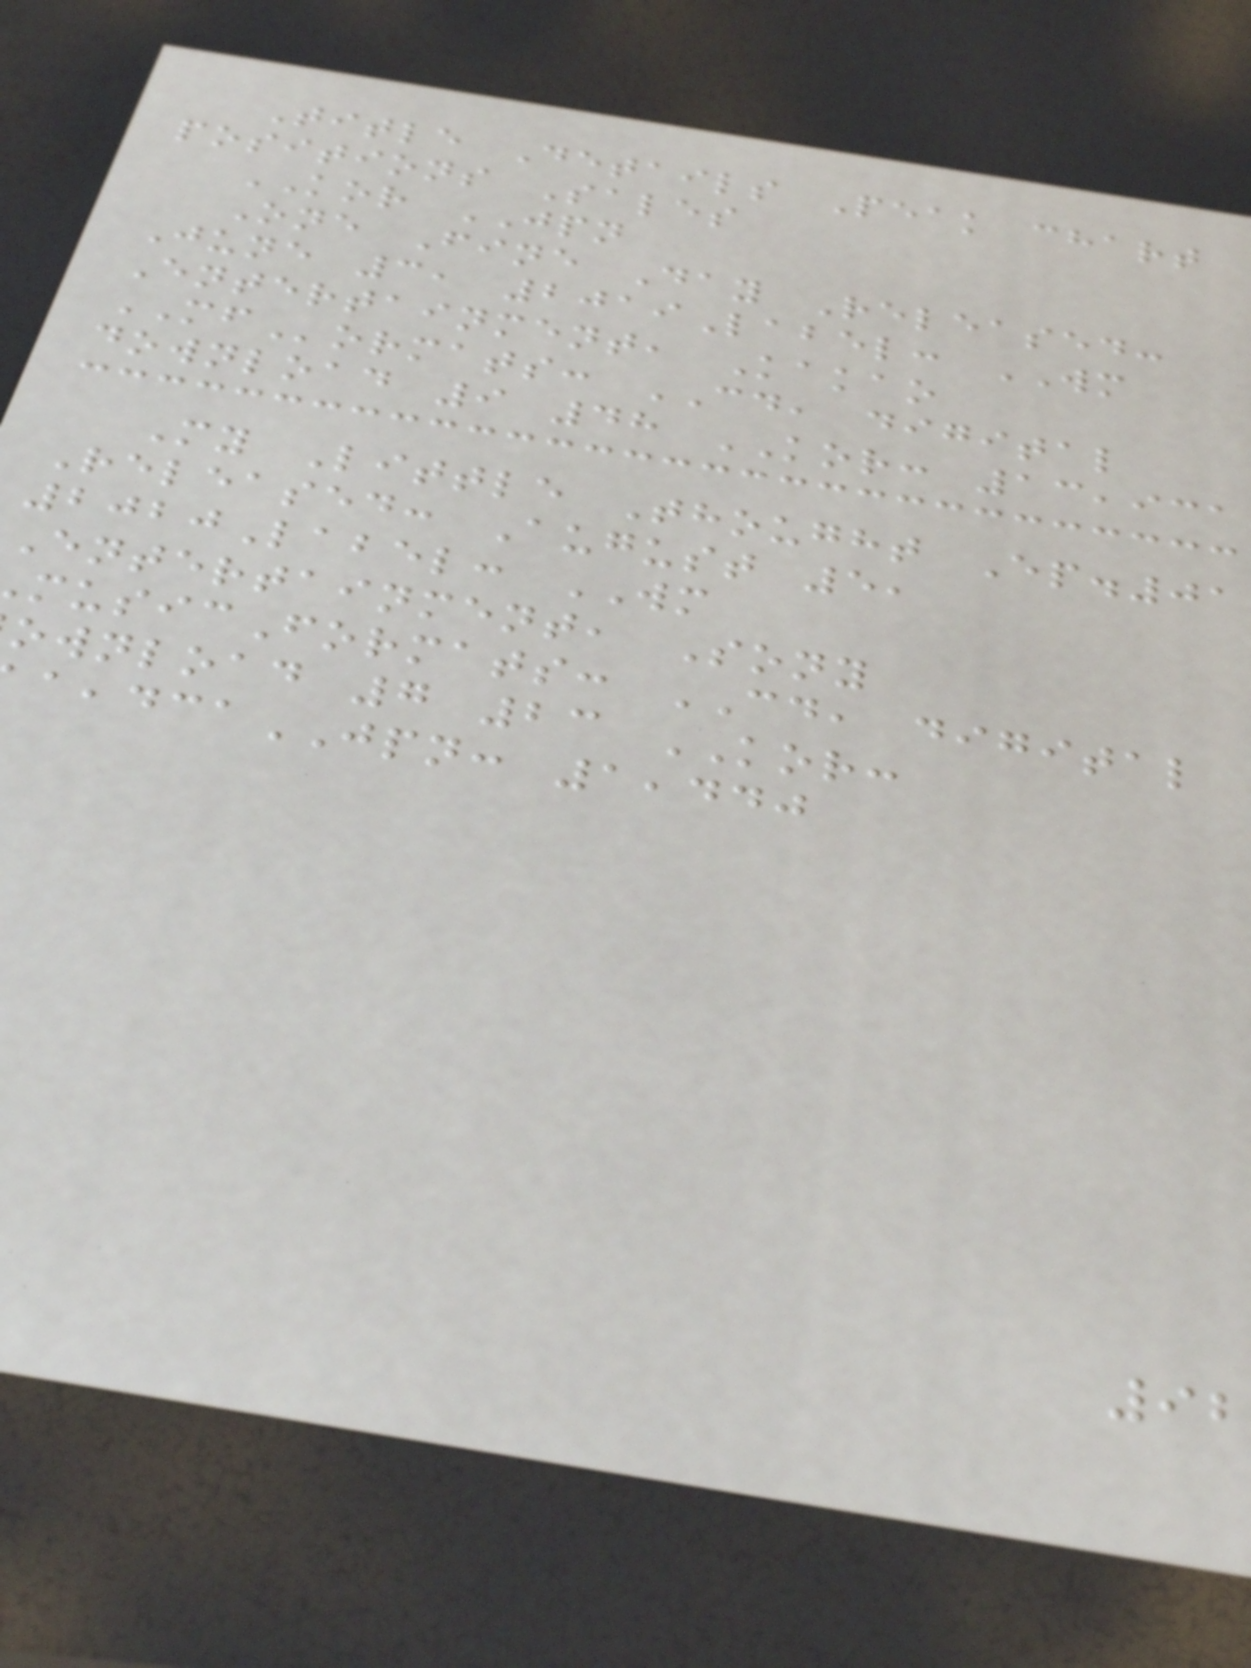Title Details Peak chart
positions Sales
KOR JPN
One Fine Day Released:
June 3, 2019Label: WM
Entertainment, Kakao
MFormats: CD, digital
download 9 48 KOR: 13,931
My Little Thought Ep.01
Released: August 5,
2020Label: WM
Entertainment, Sony
usicFormats: CD, digital
ownload 7 23 KOR:
JPN: 1,440
92
